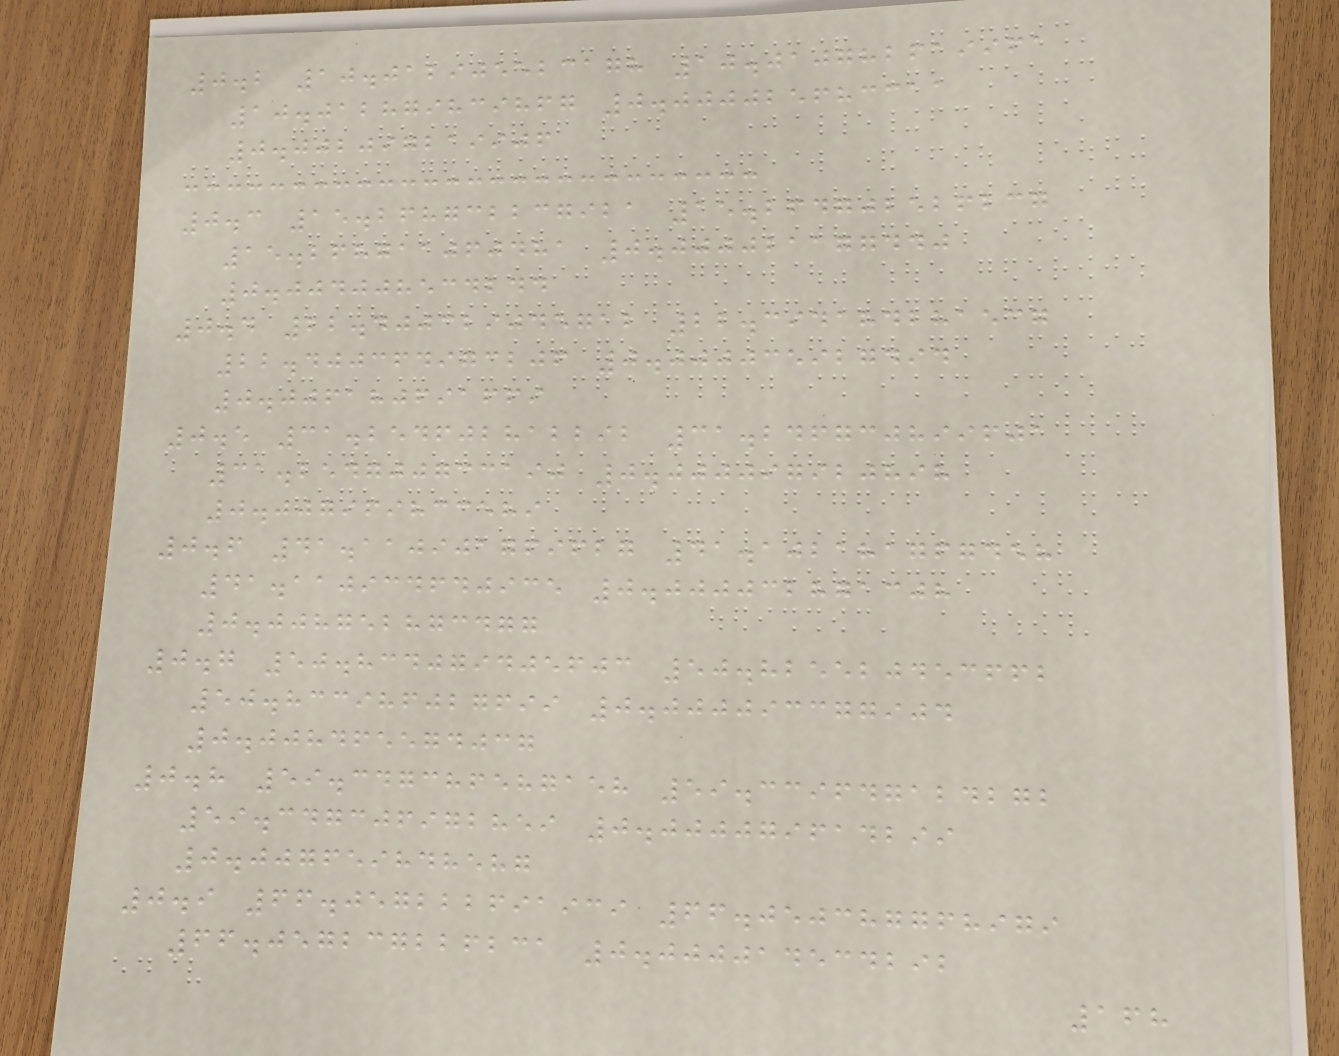0.2 10.012905523178 10.010782619961
10.012879839867 0.000025683311
0.002097219906
0.3 15.268732237921 15.264702526237
15.268711060481 0.000021177440
0.004008534244
0.4 22.400329045712 22.394184281537
22.400364973206 0.000035927494
0.006180691669
0.5 31.254602812292 31.246730899601
31.254700733190 0.000097920898
0.007969833589
0.6 41.110901769627 41.102181767458
41.110934640935 0.000032871308
0.008752873477
0.7 50.834079405603 50.825520453662
50.833986027699 0.000093377904
0.008465574037
0.8 59.347386587158 59.339647124272
59.347306972859 0.000079614299
0.007659848587
0.9 66.057222691939 66.050387768979
66.057237226231 0.000014534292
168
